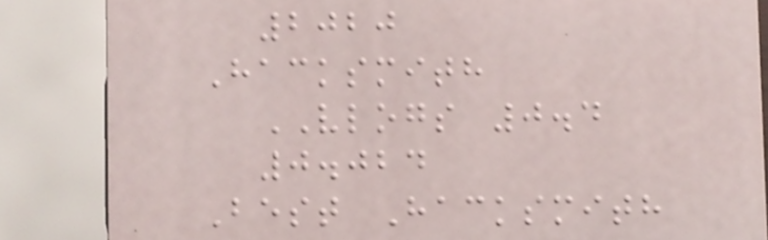2020
Hacksmith
VLOGS 0.4
0.024
Best Hacksmith
